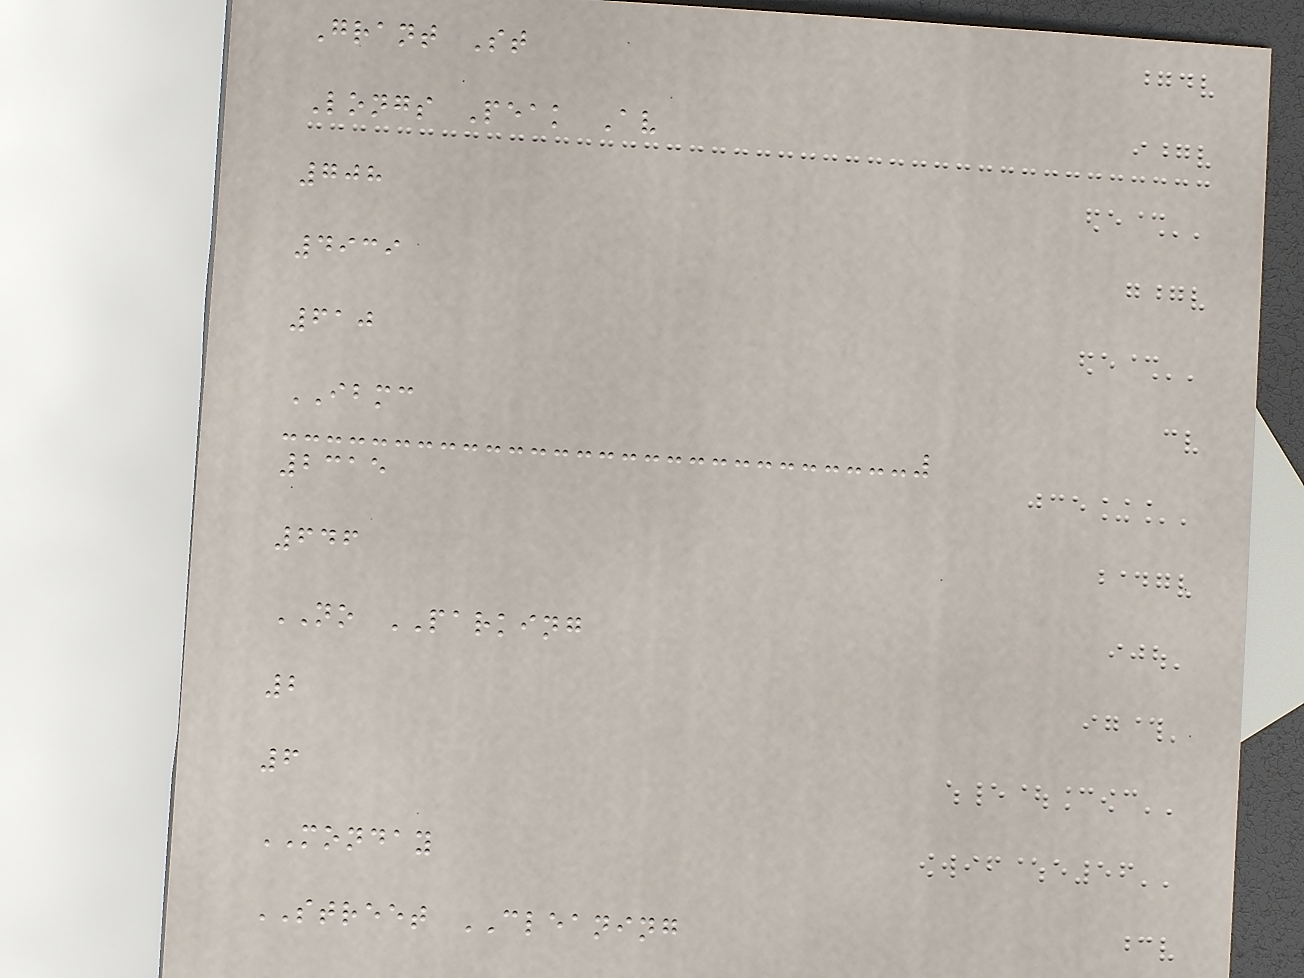Grant St
Longs Peak Av
708
4939
610
IBMC
2315
646
NO PARKING
2
6
MONDAY
STREET CLEANING
